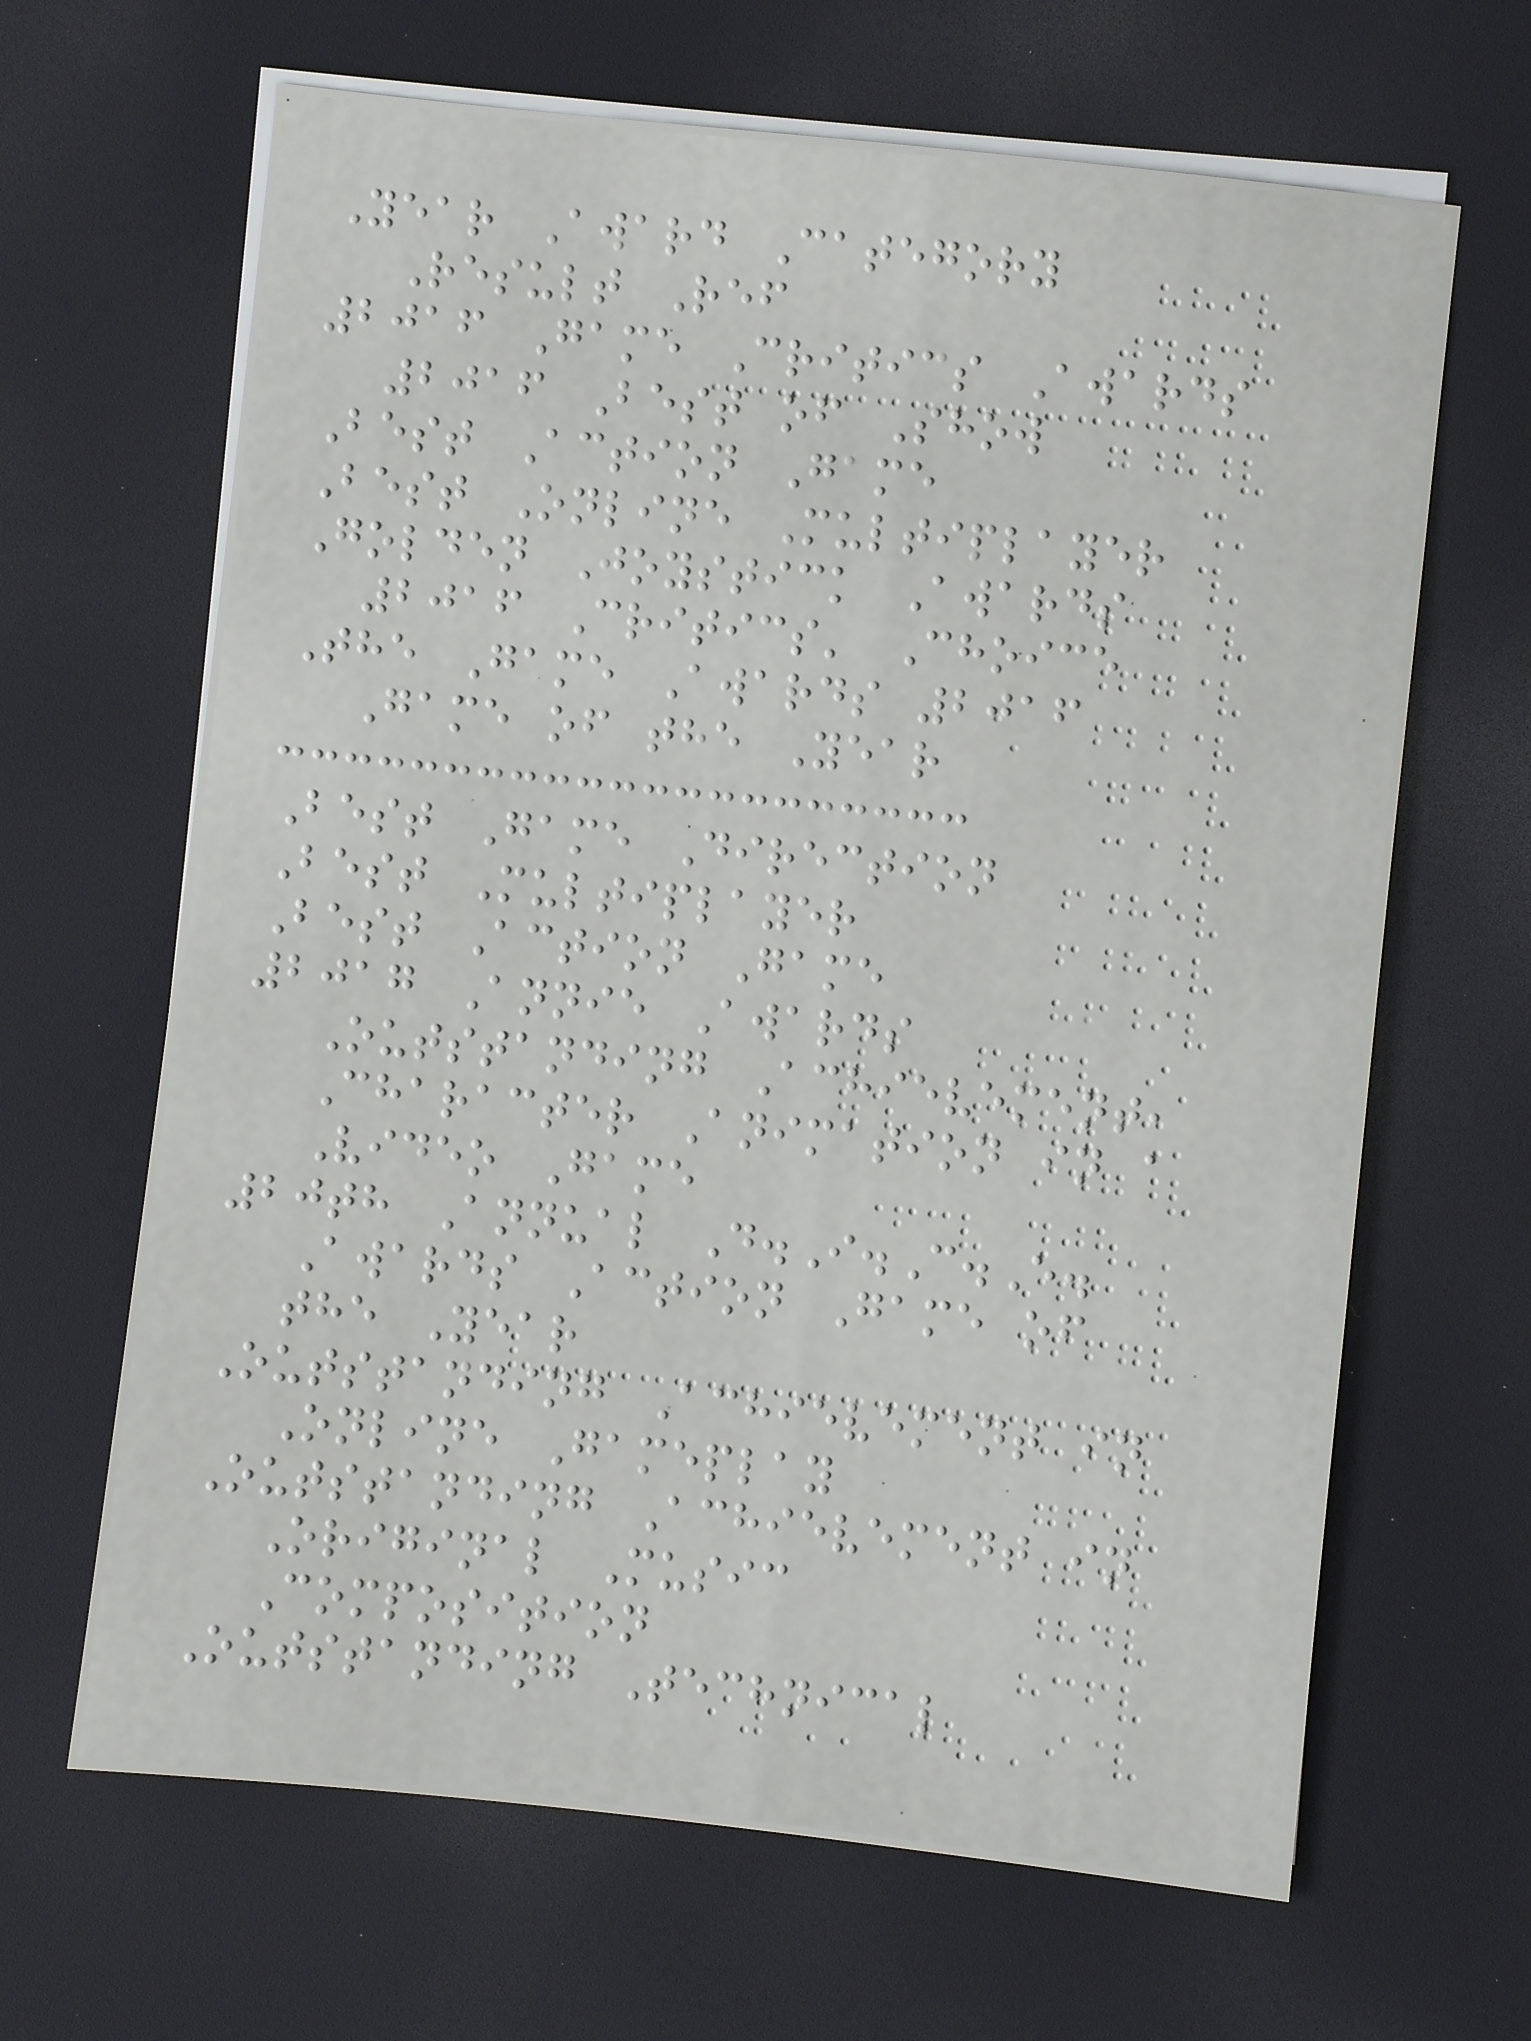Year Award Category
Result Ref
2016 Game Critics Awards
2016 Best of Show
Best Action Game
Best Online Multiplayer
Golden Joystick Awards
2016 Critics' Choice
The Game Awards 2016
Game of the Year
Best Game Direction
Best Multiplayer
Best Action Game
2017 Annie Awards
Outstanding Achievement,
Character Animation in a
Video Game
20th Annual D.I.C.E.
Awards Action Game of
the Year
Outstanding Achievement in
Online Gameplay
Outstanding Achievement in
Original Music
Composition
Outstanding Technical
